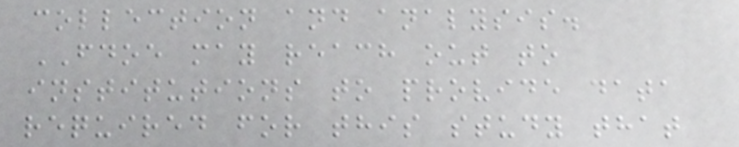collection and analysis.
FDOE may reach out to
institutions to provide data
required for this study that
